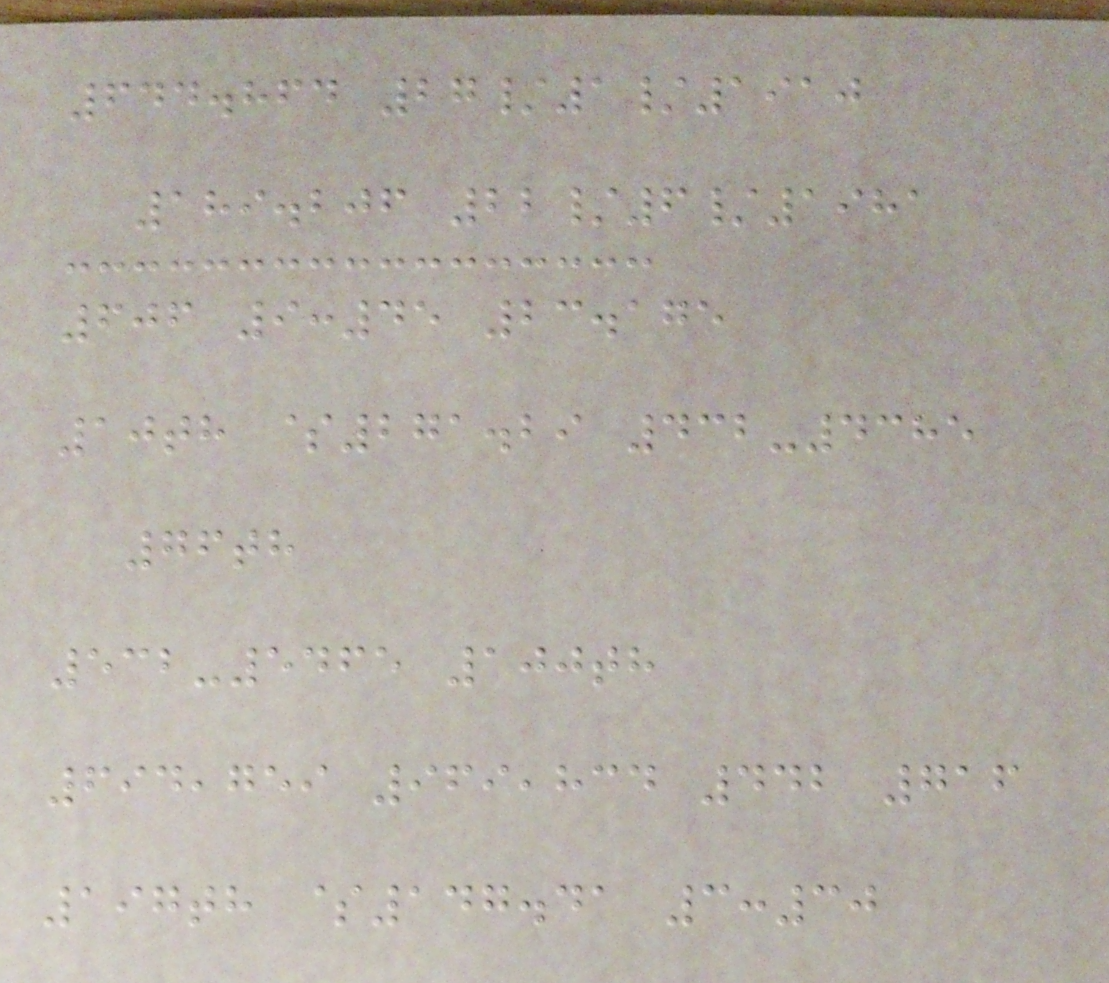644.864 27/1/1910
189.206 22/6/1981
606 9:45 23.175
10th $271.29 432-4385
76th
532-5465 100th
694,759 969,834 442 716
197th $147.41 3:30
